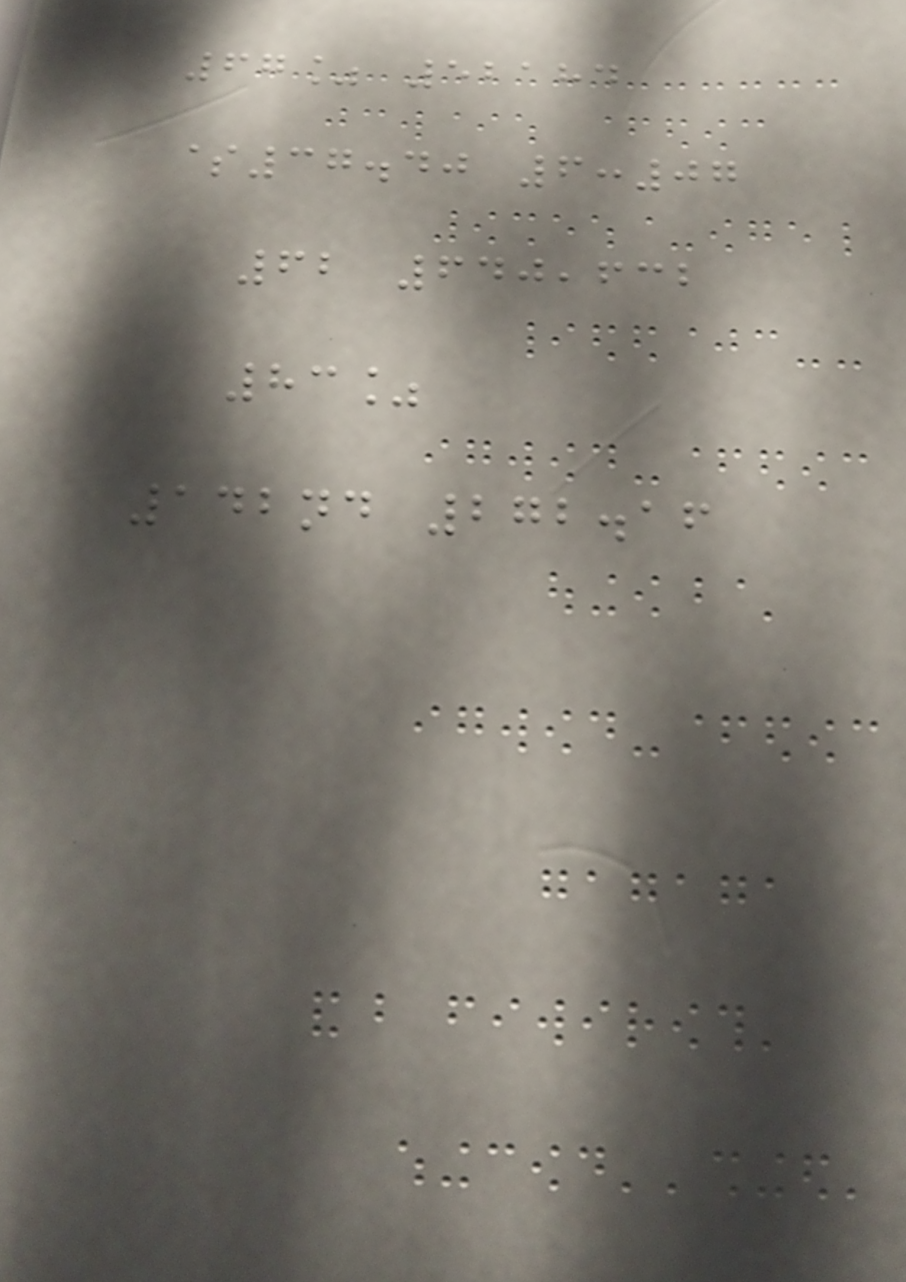67% 52184
$37.40 6:07
62 640,632
83%
142nd 272.16
